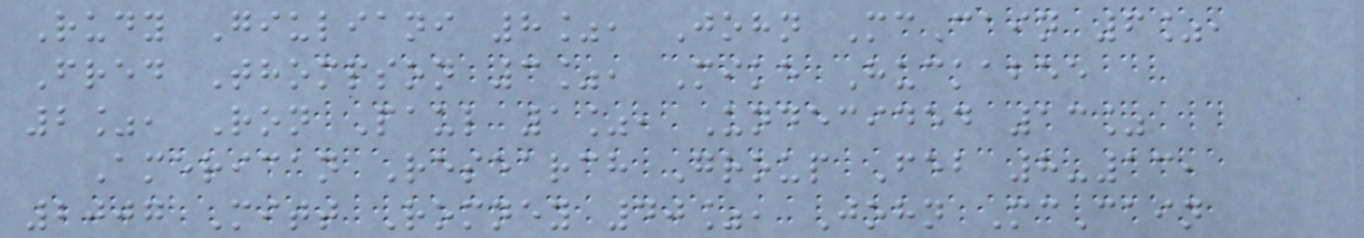Rudy Giuliani 8%, John McCain 6%,
Fred Thompson 3%, Mike Huckabee
2%, Ron Paul 1%, Undecided 13%
American Research Group Feb 8-13,
2007 Mitt Romney 40%, John McCain
